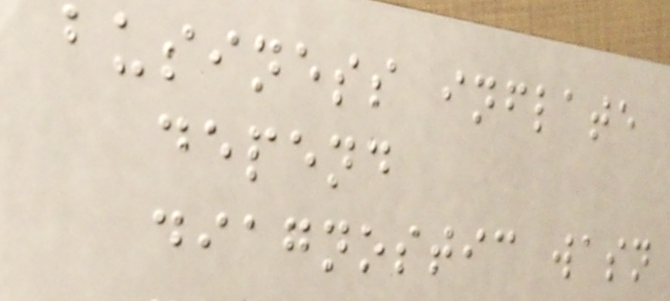business inflate
depend
diagnostic wasn
